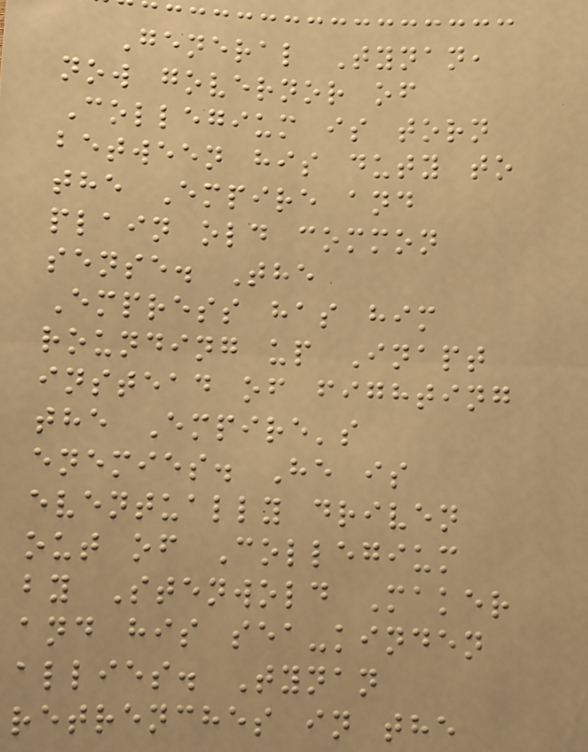General Tynan,
now governor of
Collegium is torn
between his duty to
the Empire and
plain old common
sense. The
Empress has him
rounding up Inapt
instead of fighting
the Empire's
enemies. He is
eventually driven
out of Collegium
by Stenwold Maker
and his sea-kinden
allies. Tynan
retrenches in the
